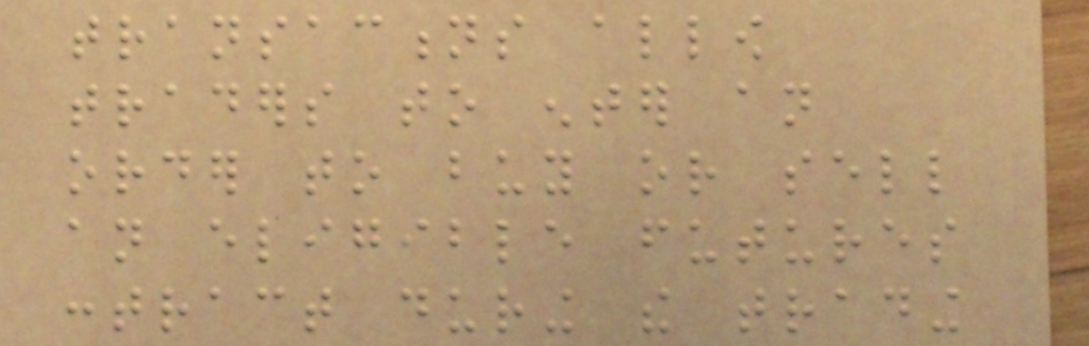transactions allow
traders to enter an
order to buy or sell
an eligible futures
contract during the trading
